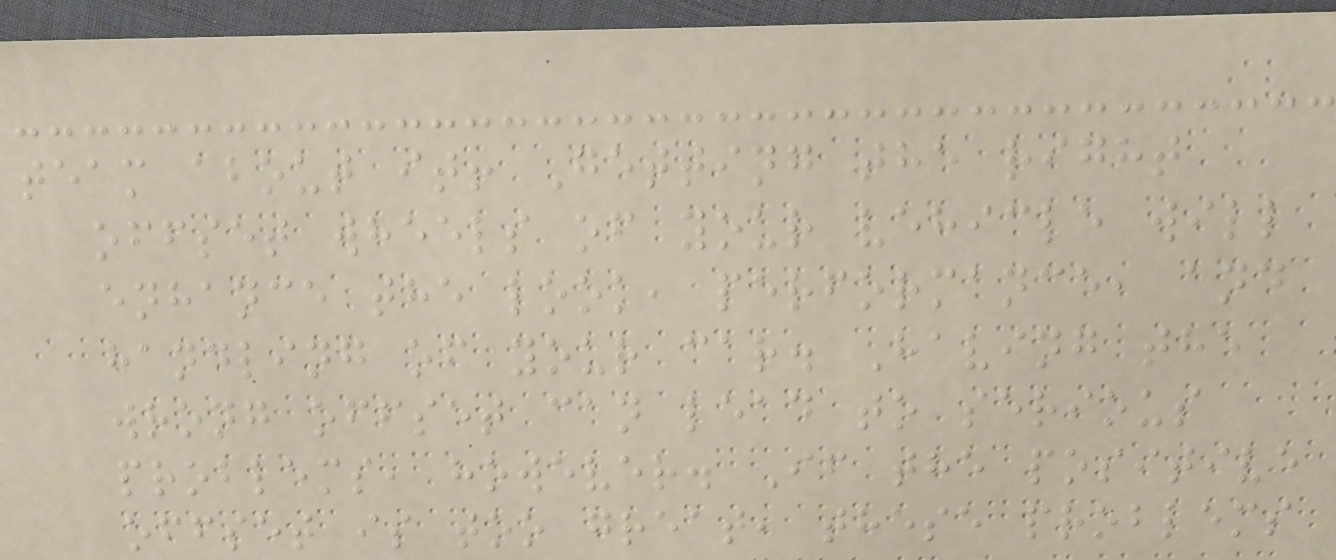team about it! Getting the right
offset wheels of your vehicle will
enhance the look, performance, and
handling of your car. Having the
wrong offset can lead to serious
problems, however. If the positive
offset is too great, these problems
